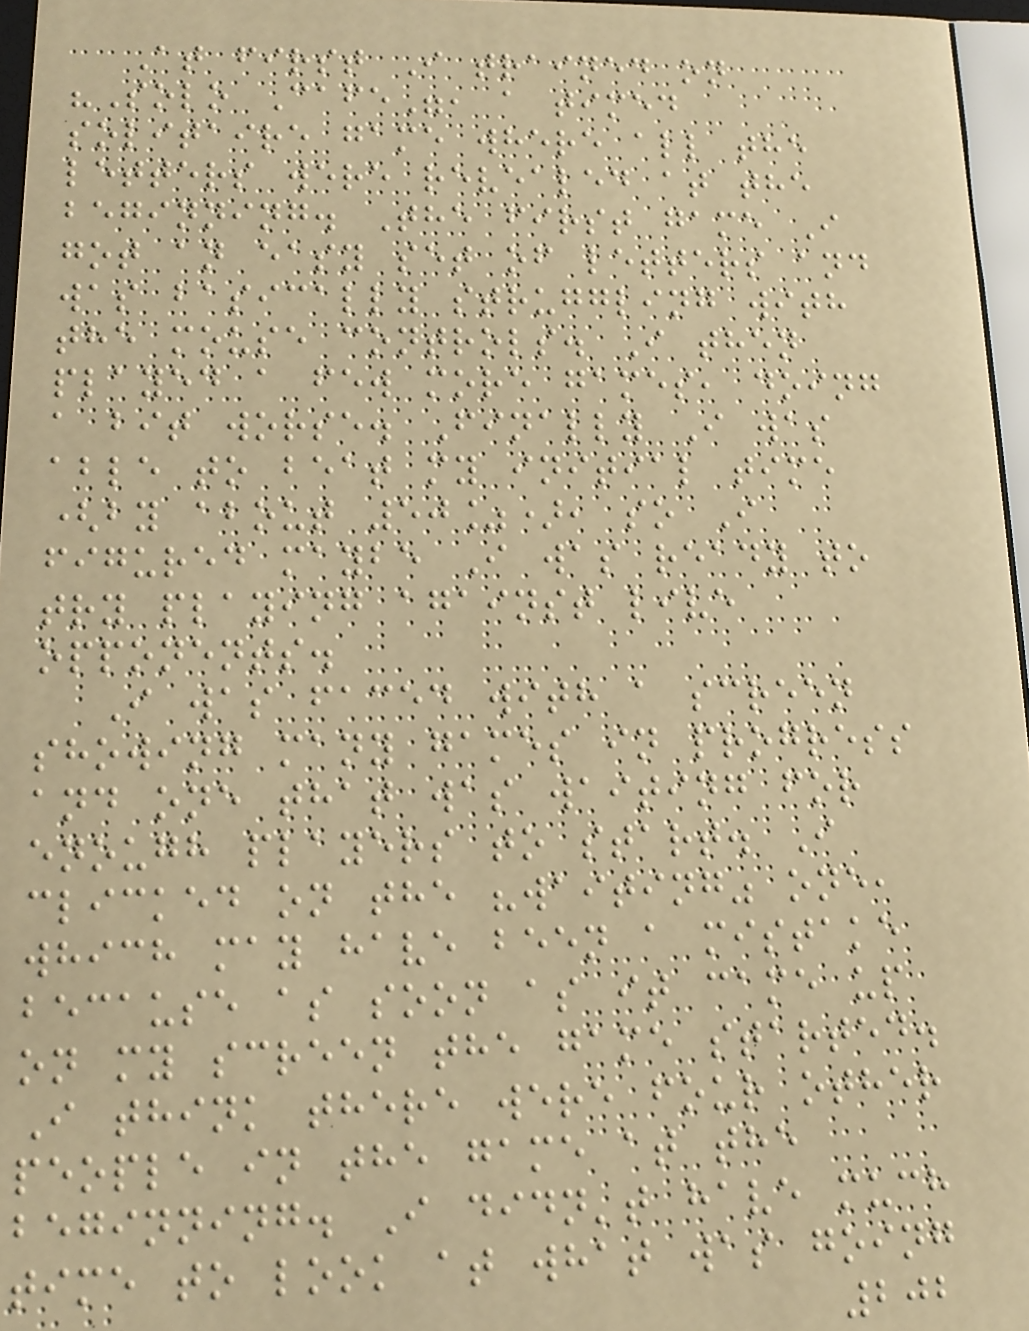At first I trained on
"Solo Cafe", a timed
solitaire game where all the
letters were revealed at the
beginning. The first game I
got an easy set of letters and
was basically struggling with
the mouse controls. I then
played a few more games, doing
a bit worse. Finally I was
able to beat my initial time
(by about 50%), so I
figured maybe I was ready to
try playing against live
opponents.
I was faced with a screen
showing many games in progress
and one that was waiting for
enough players to start. I
clicked on the "waiting" one,
which may have been a mistake
because as soon as it came up
on my screen the game started.
I think there were four other
people in the game at the
beginning. I didn't have much
time to look at what was going
202
